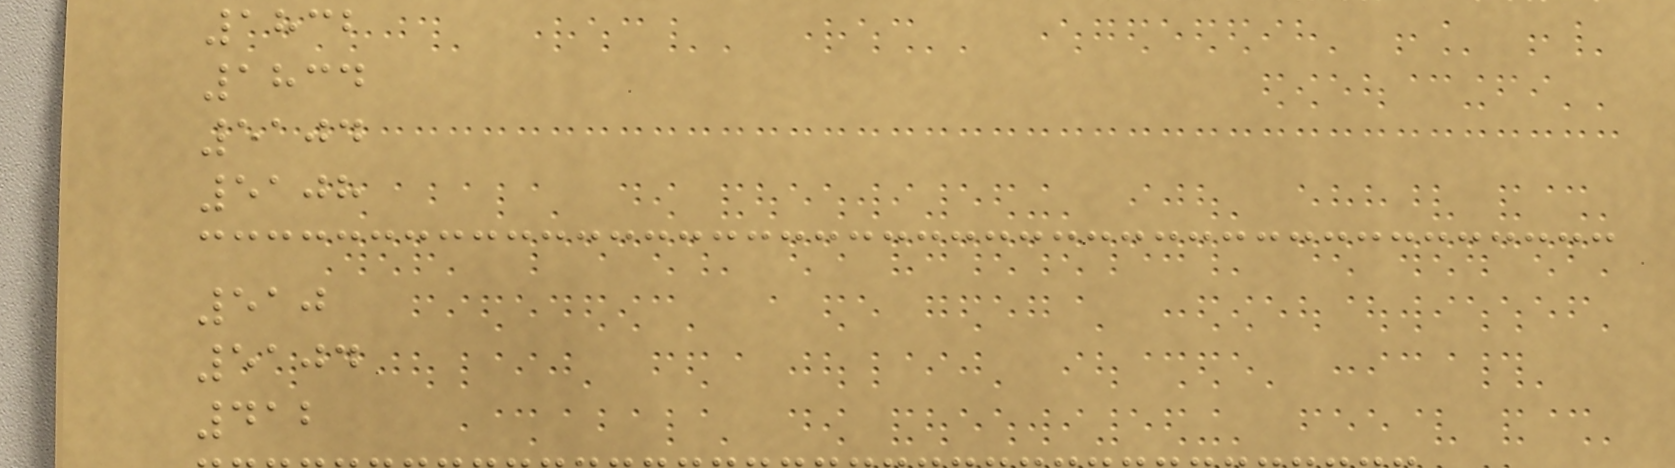1832
1834
5104
5108
510
5104
412
